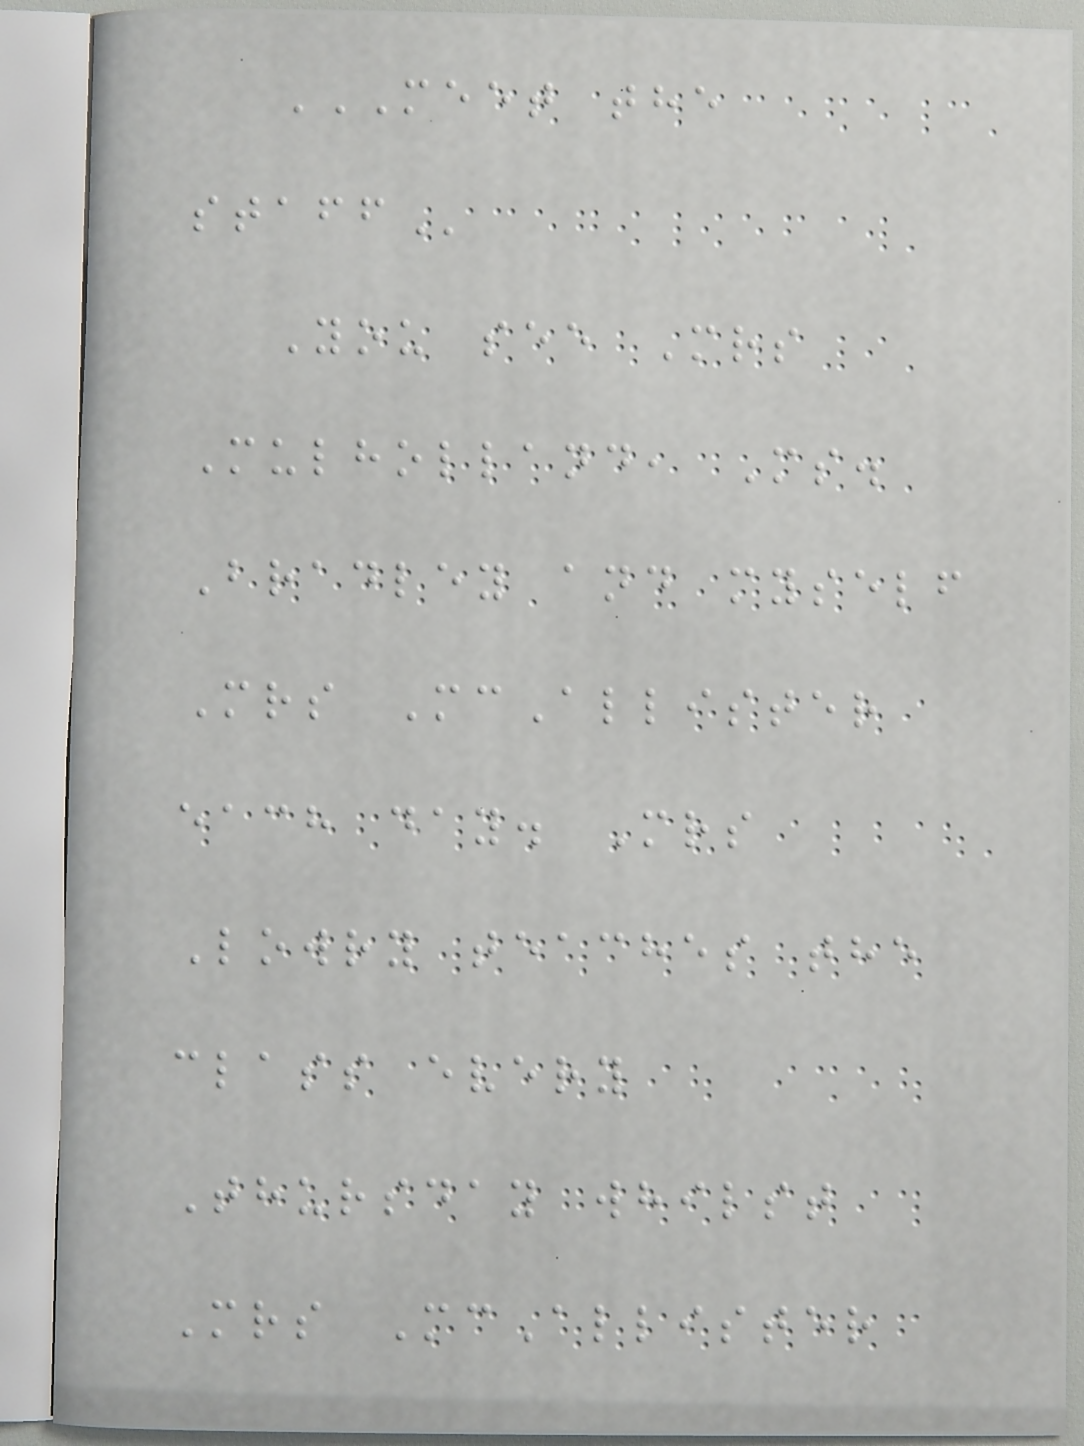MEET THE
STAFF
You see Mrs
Mulholland, Ms.
Bradley and myself
Mrs McAllister
each day. Mrs
Lowry teaches the
class every
Thursday whilst
Mrs McAllister
